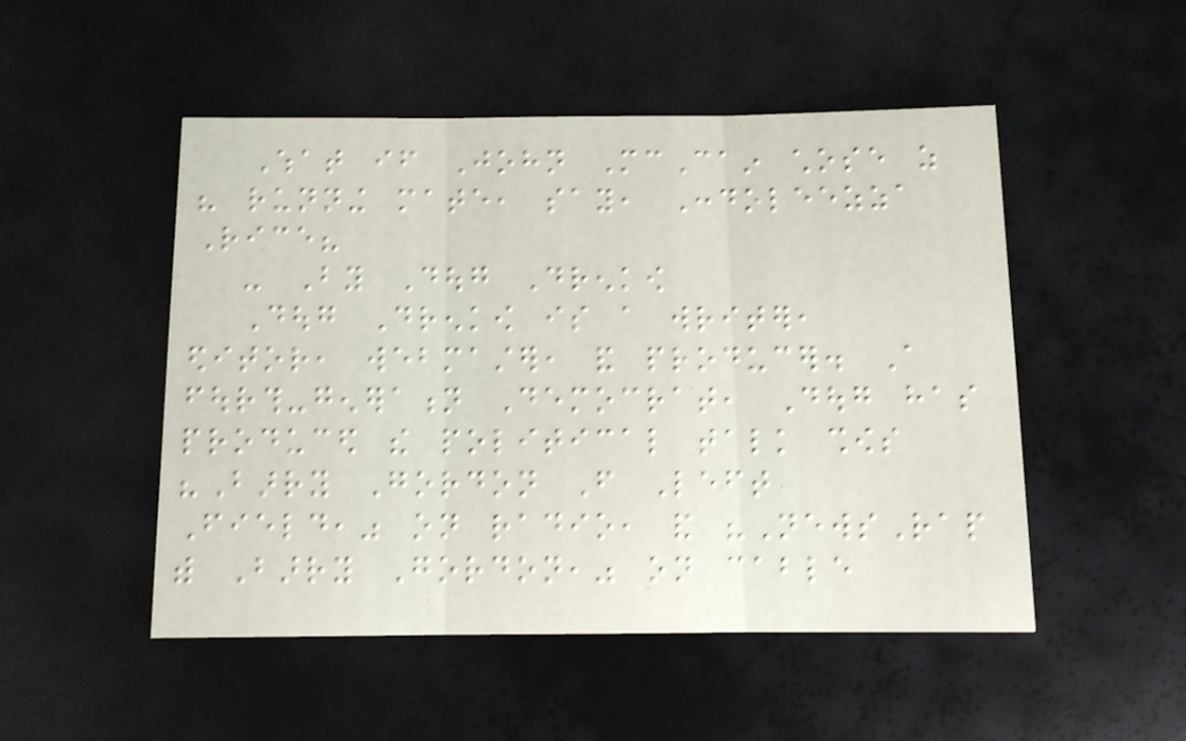What if John McCain chose as
his running mate, say, Condoleezza
Rice?
- By Doug Drenkow
Doug Drenkow is a writer,
editor, webmaster, and producer. A
fourth-generation Democrat, Doug has
produced the political talk shows
"Barry Gordon From Left
Field," on radio, and "NewsRap
with Barry Gordon," on cable
